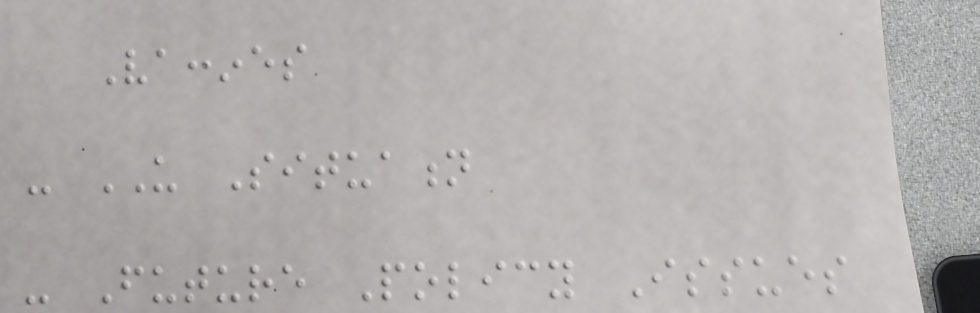Vaccines
- US Situation
- Future Policy Issues
